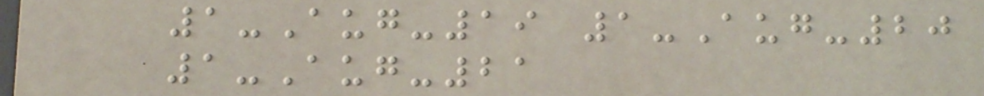1-Aug-19 1-Aug-20
1-Aug-21
